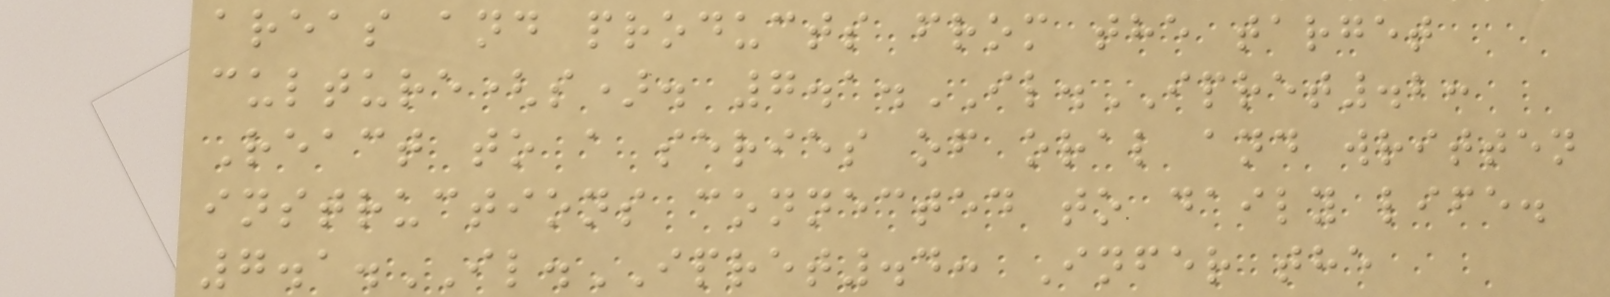areas and products from the target
culture(s). 7.1.IL.IPRET.2:
React to a series of oral and written
instructions connected to daily life.
7.1.IL.IPRET.4: Infer the
